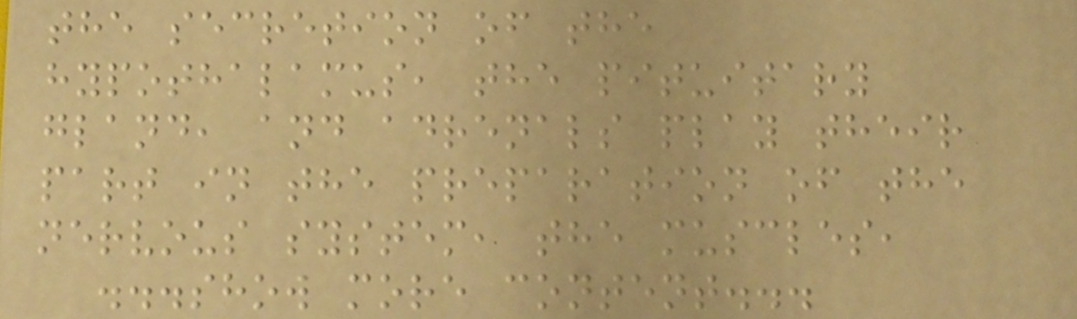the secretion of the
hypothalamus, the pituitary
gland, and adrenals play their
part in the preparation of the
nervous system, the muscles,
...show more content...
